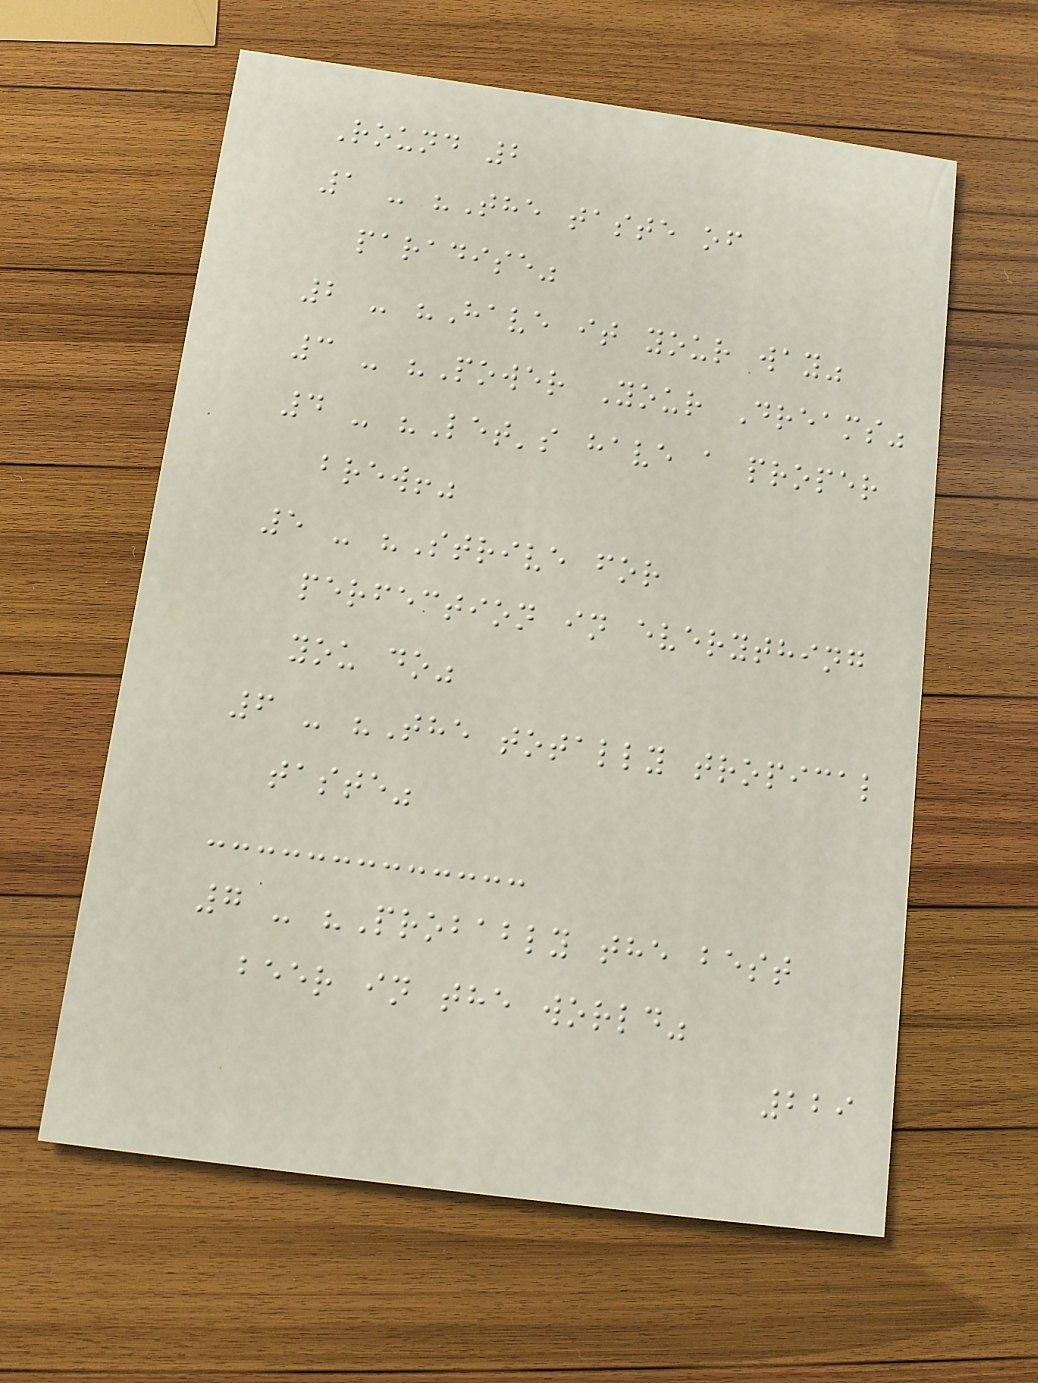Round 2
1 - "The taste of
paradise"
2 - "Have it your way"
3 - "Power Your Dreams"
4 - "Let's have a proper
brew!"
5 - "Strive for
perfection in everything
you do"
6 - "The totally tropical
taste"
7 - "Probably the best
beer in the world"
229
